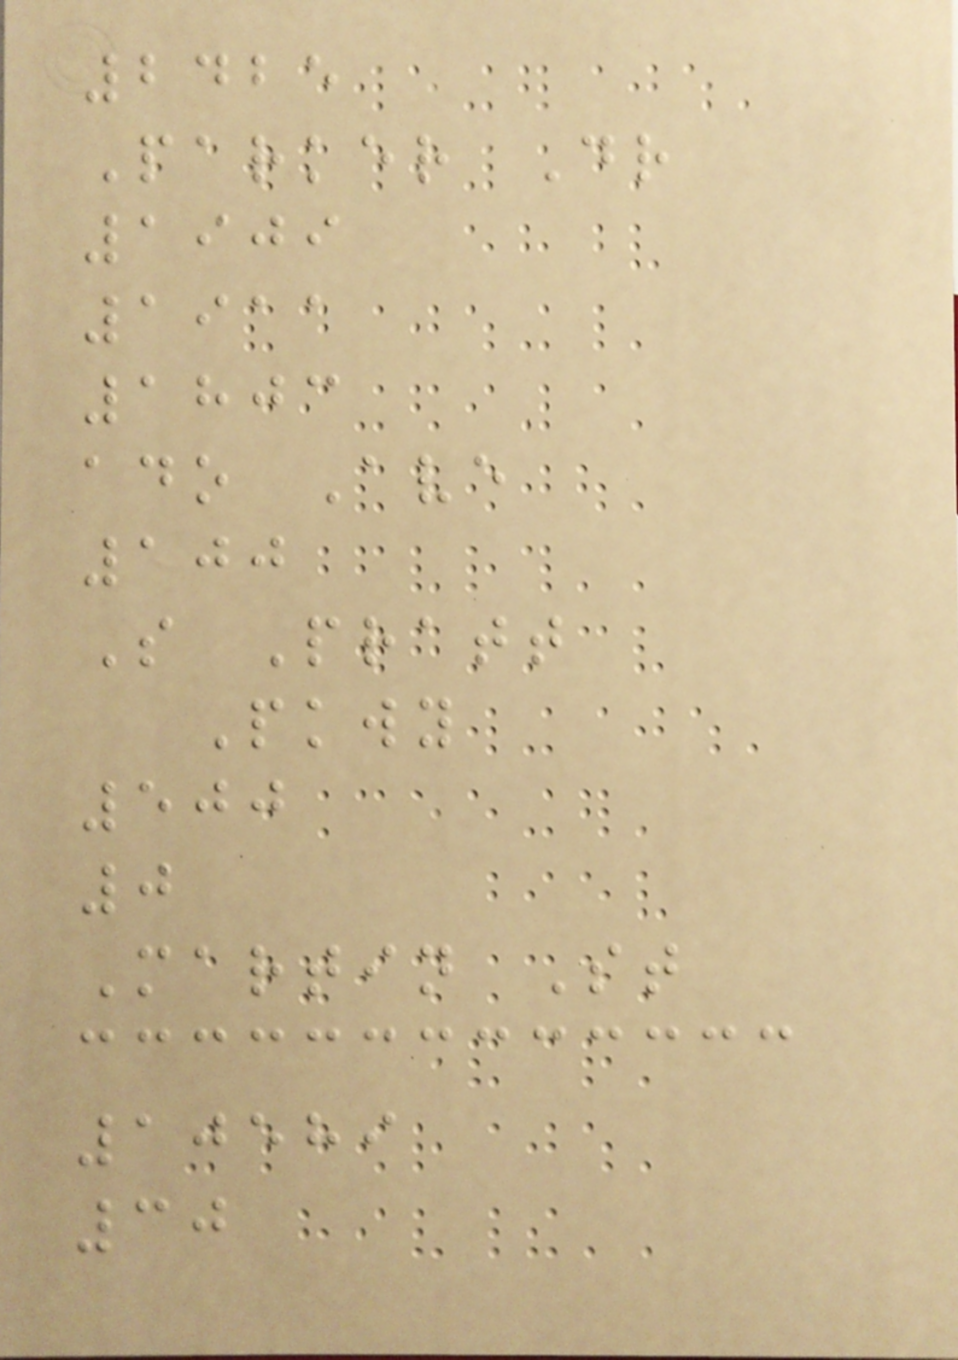2425
Parker Dr
1909
1911
1803
ado Ave
100
S Pratt
Pkwy
500
0
Martin St
10589
30
